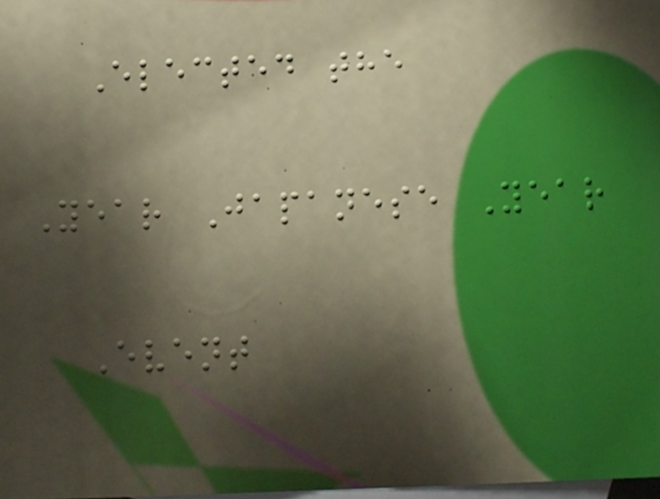Elected the
Year Japanese Year
Event
